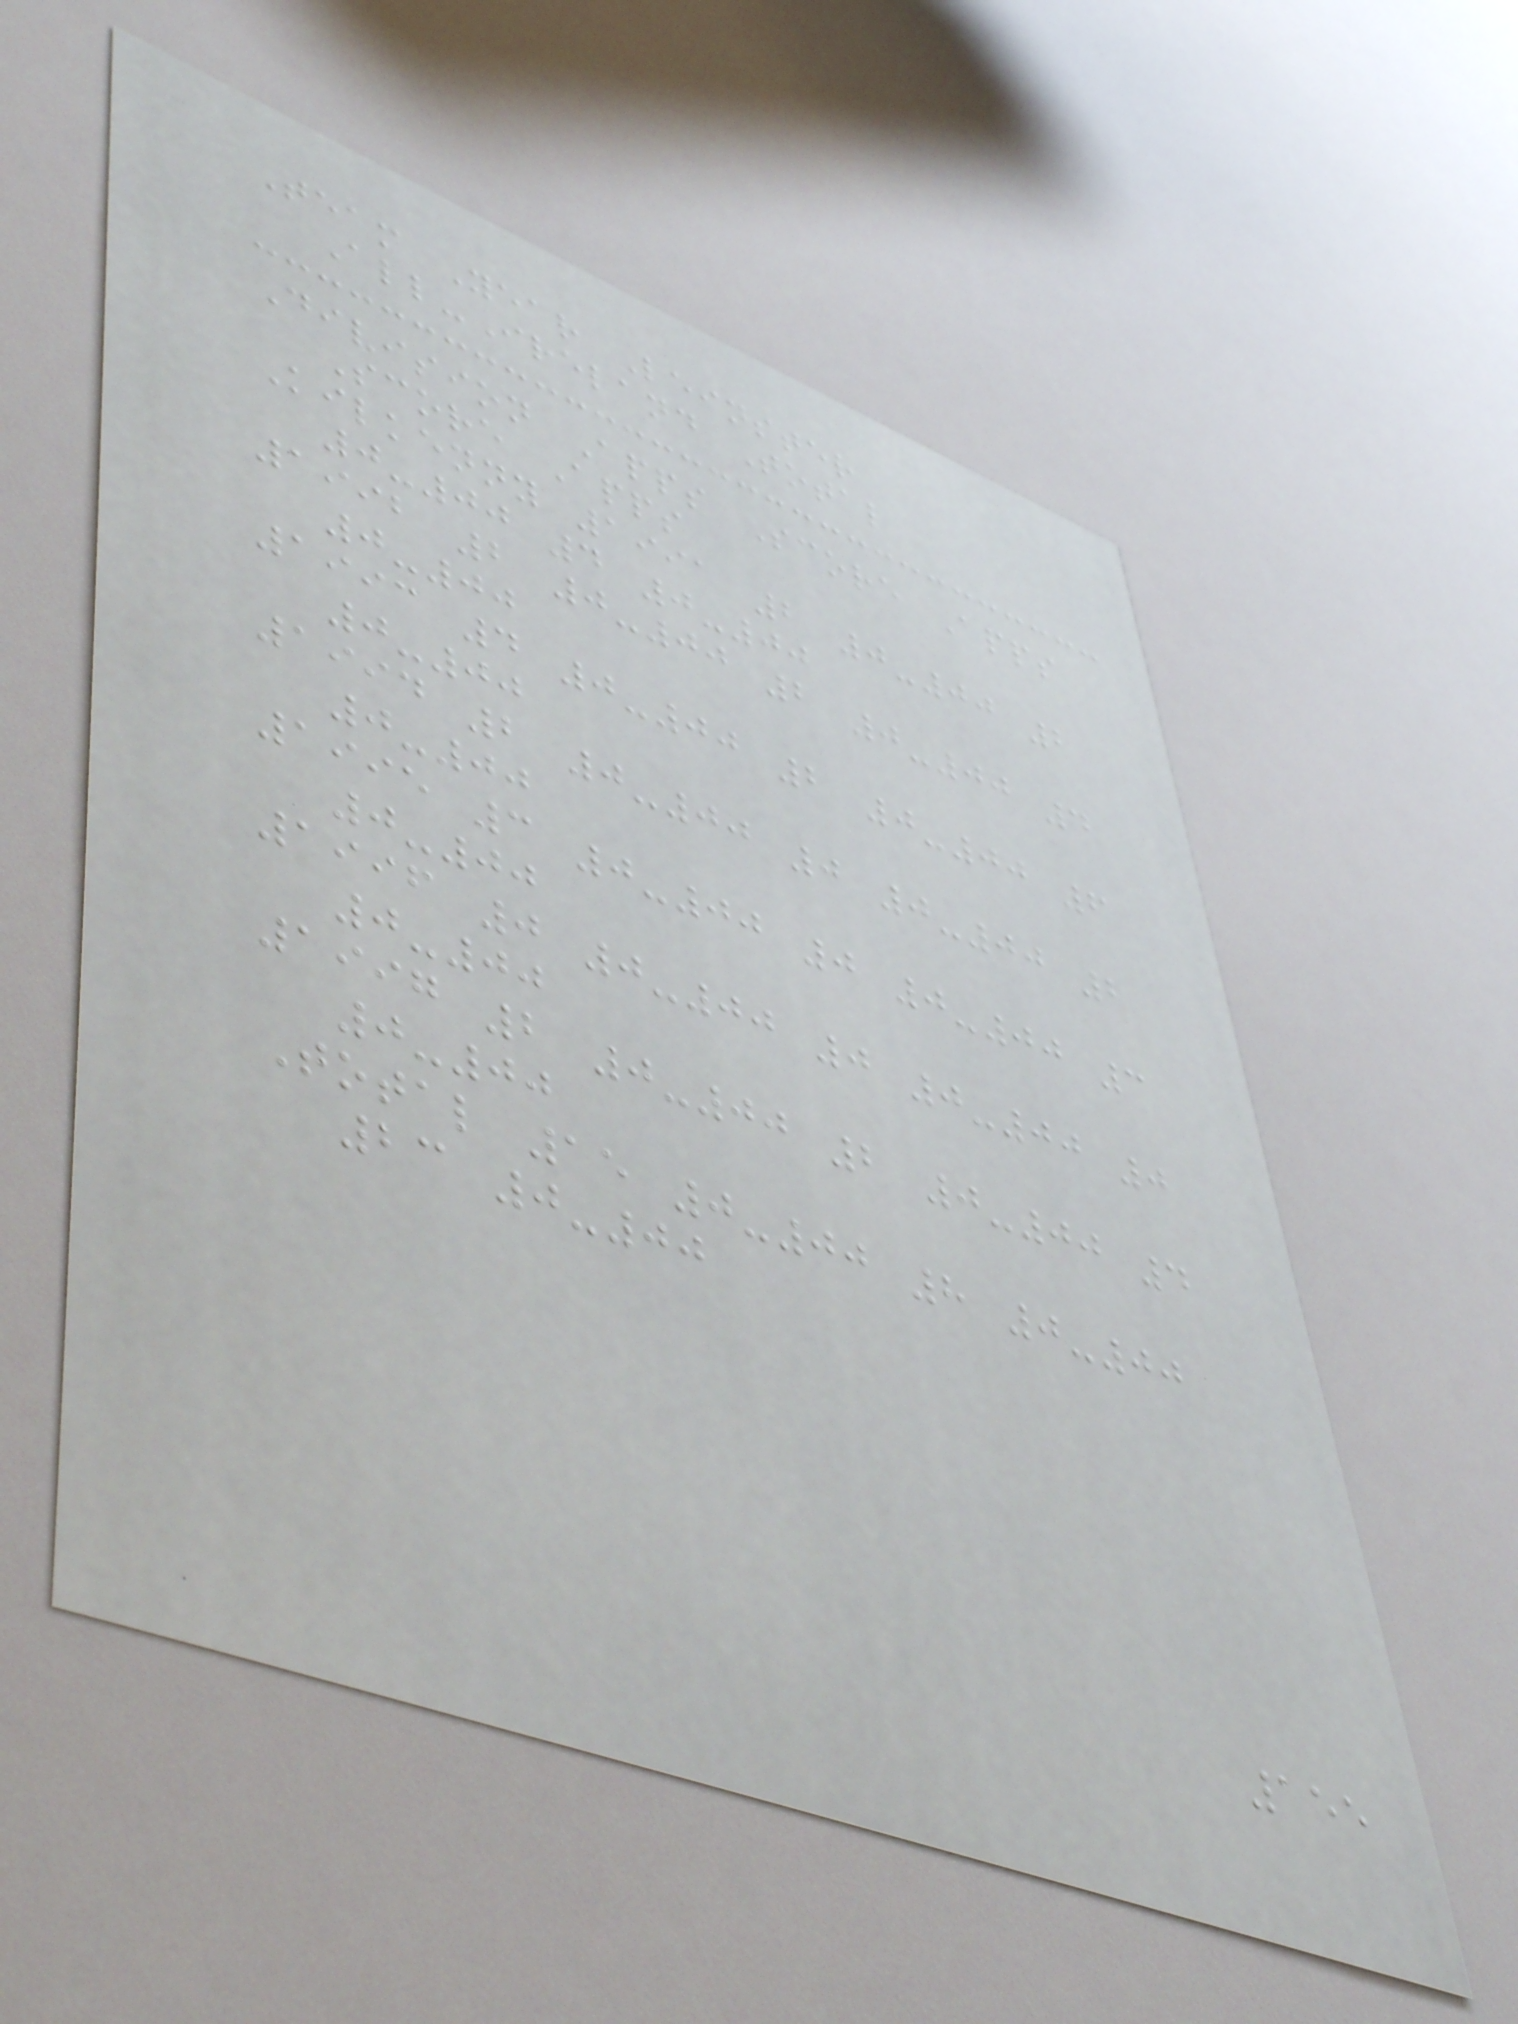Team Year Leinster
All-Ireland Total
Division Apps Score Apps
Score Apps
Kilkenny 1991 2 0-00 2
0-00 4 0-00
1992 2 0-00 2 0-00 4
0-00
1993 4 0-00 2 0-00 6
0-00
1994 2 0-00 0 0-00 2
0-00
1995 3 0-00 0 0-00 3
0-00
1996 0 0-00 0 0-00 0
0-00
1997 2 0-00 2 0-00 4
0-00
Total 15 0-00 8 0-00
23 0-00
155
